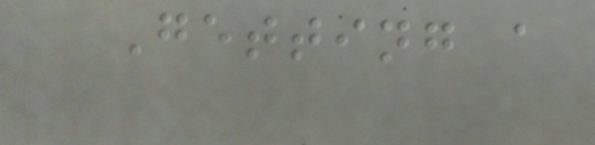Getting a
